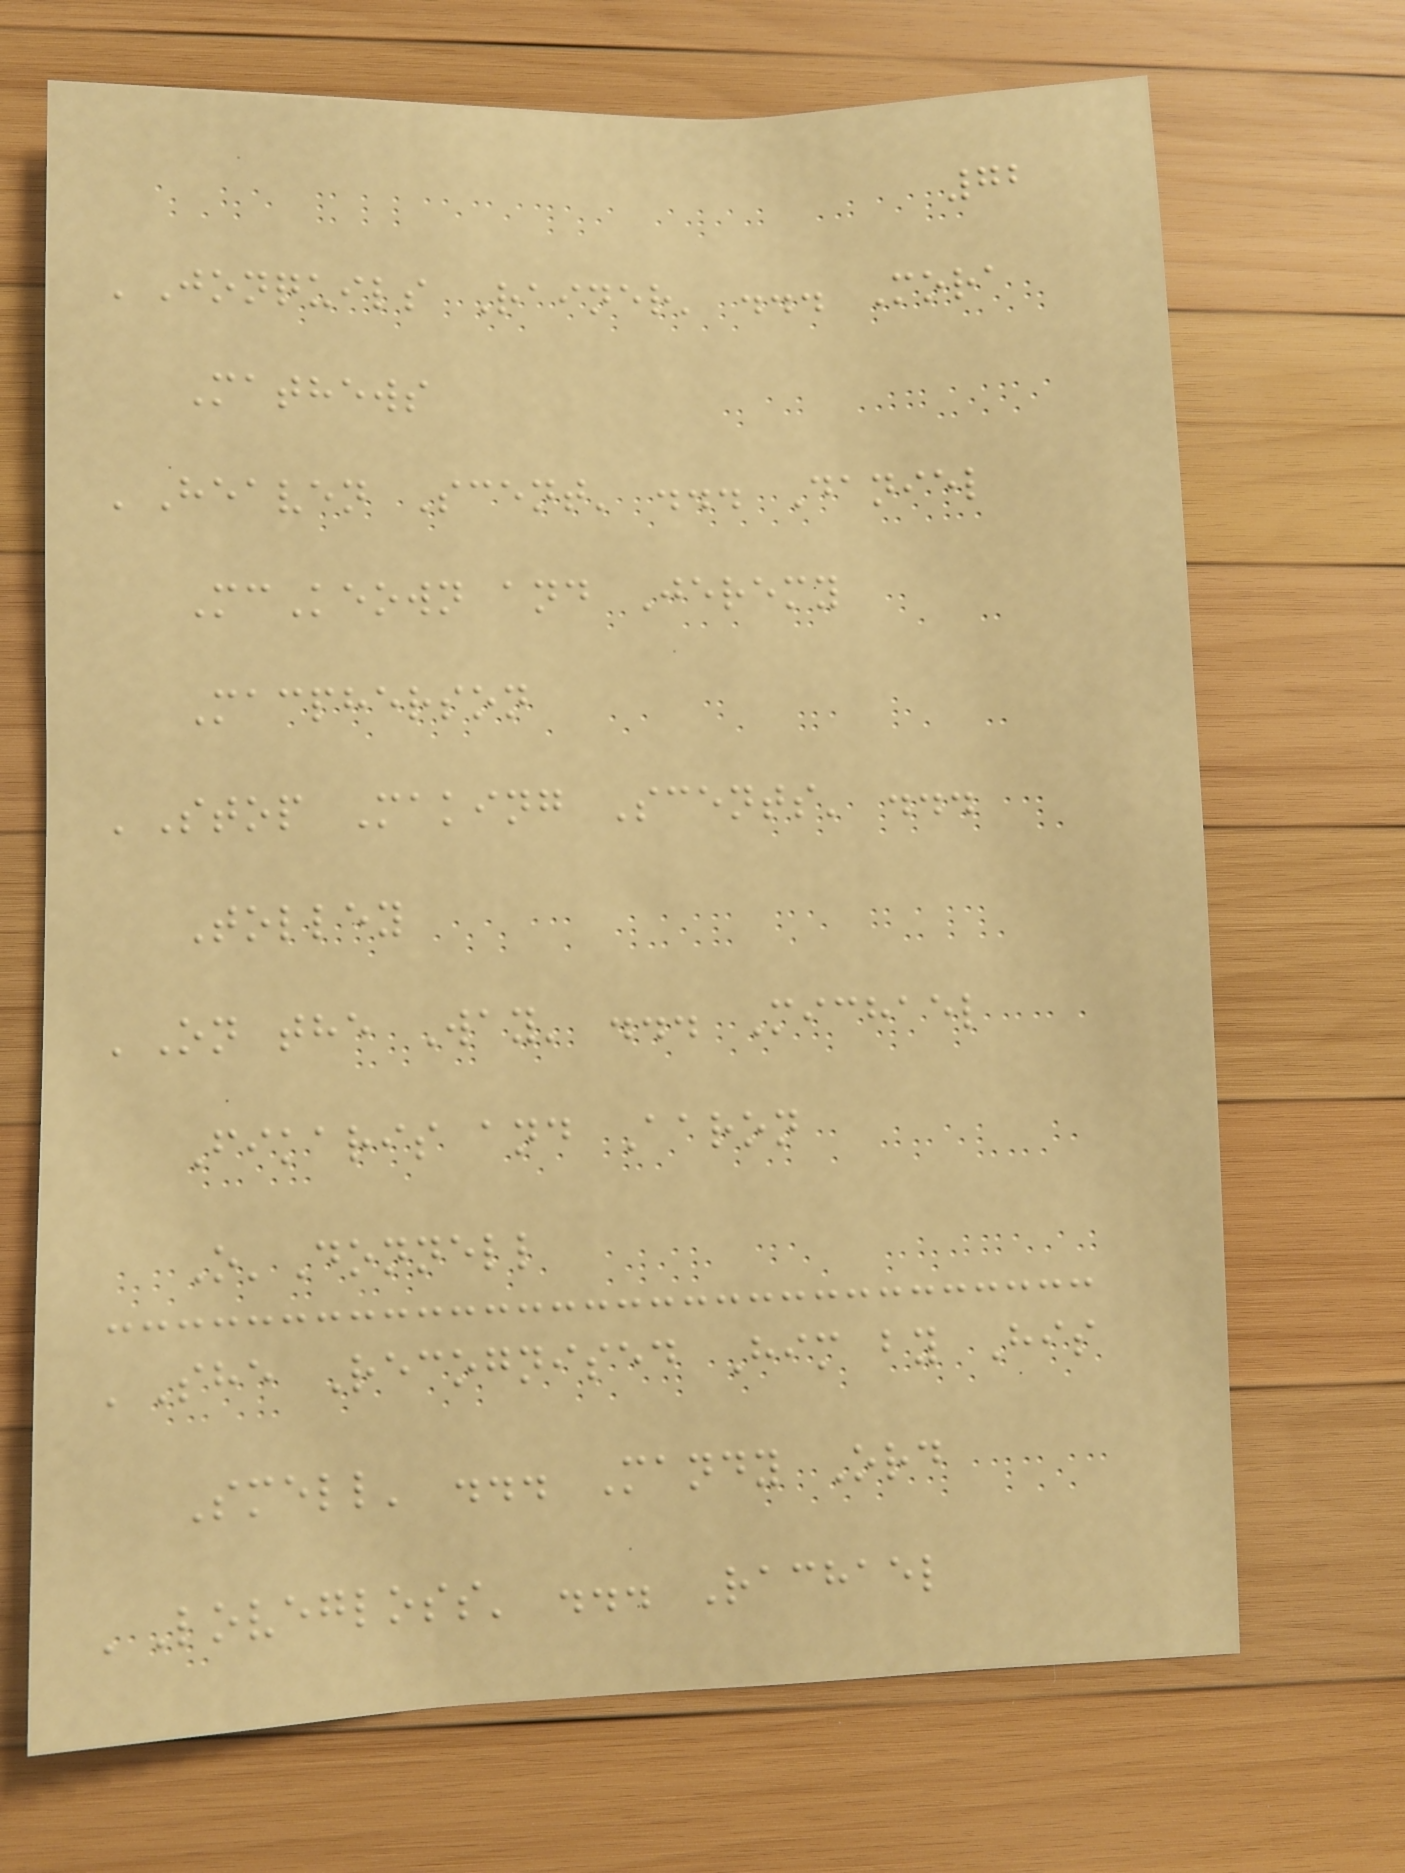72
'Jonquils Rainer' ... Mora
Mathews
'Heaven Scent' ... Daniel
McKeown and Jeremy
Macpherson
'Stop Making Scents' ...
Tolley
'On the Way' ... Michael
Fikaris and Aaron
O'Donnell
'She Recognised Him by His
Smell' ... Mandy Ord
'Lovegloss' ... Rachael
